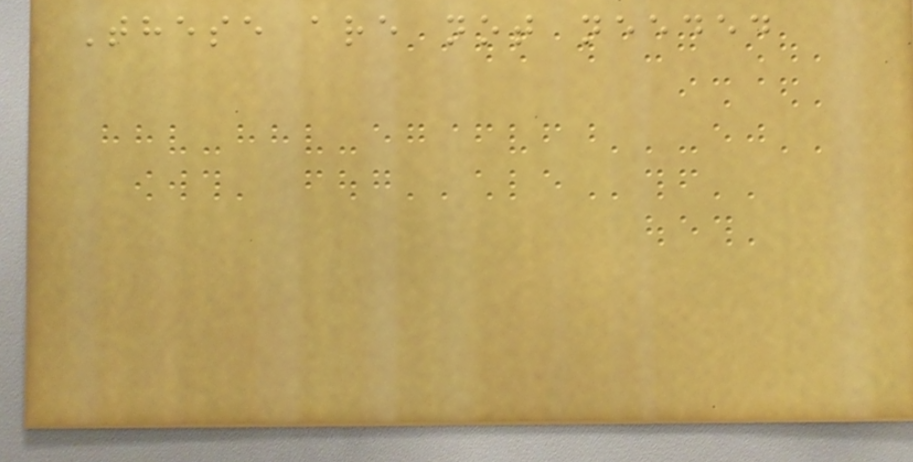These are not needed
